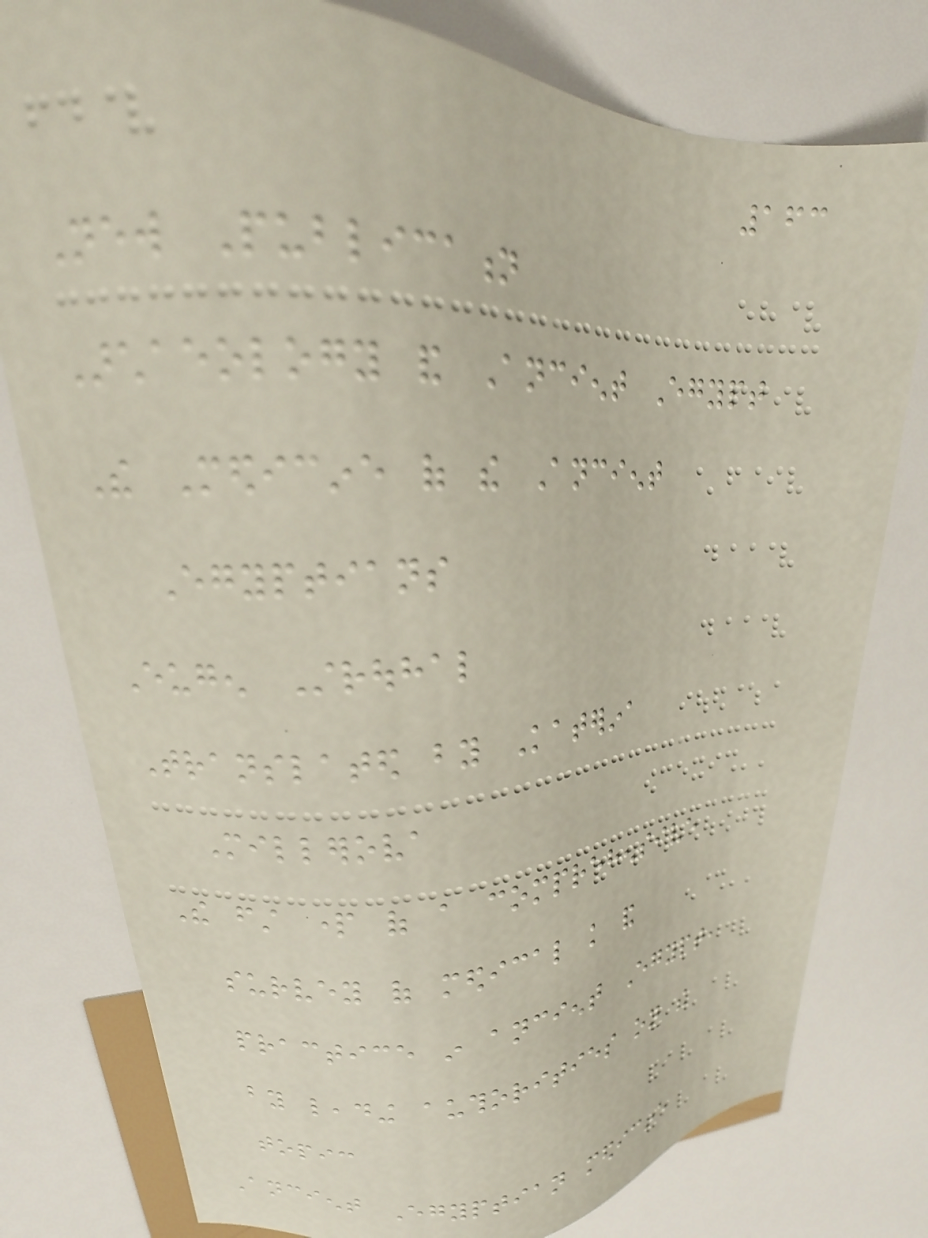163
New Publication
Archaeology and Ancient Egypt
The Medicine of the Ancient
Egyptians
Eugen Strouhal
Translated by Katerina
Millerova
The first part of a comprehensive
survey of medical knowledge and
practice in ancient Egypt,
by leading authorities on the
topic
Ancient Egyptian medicine
